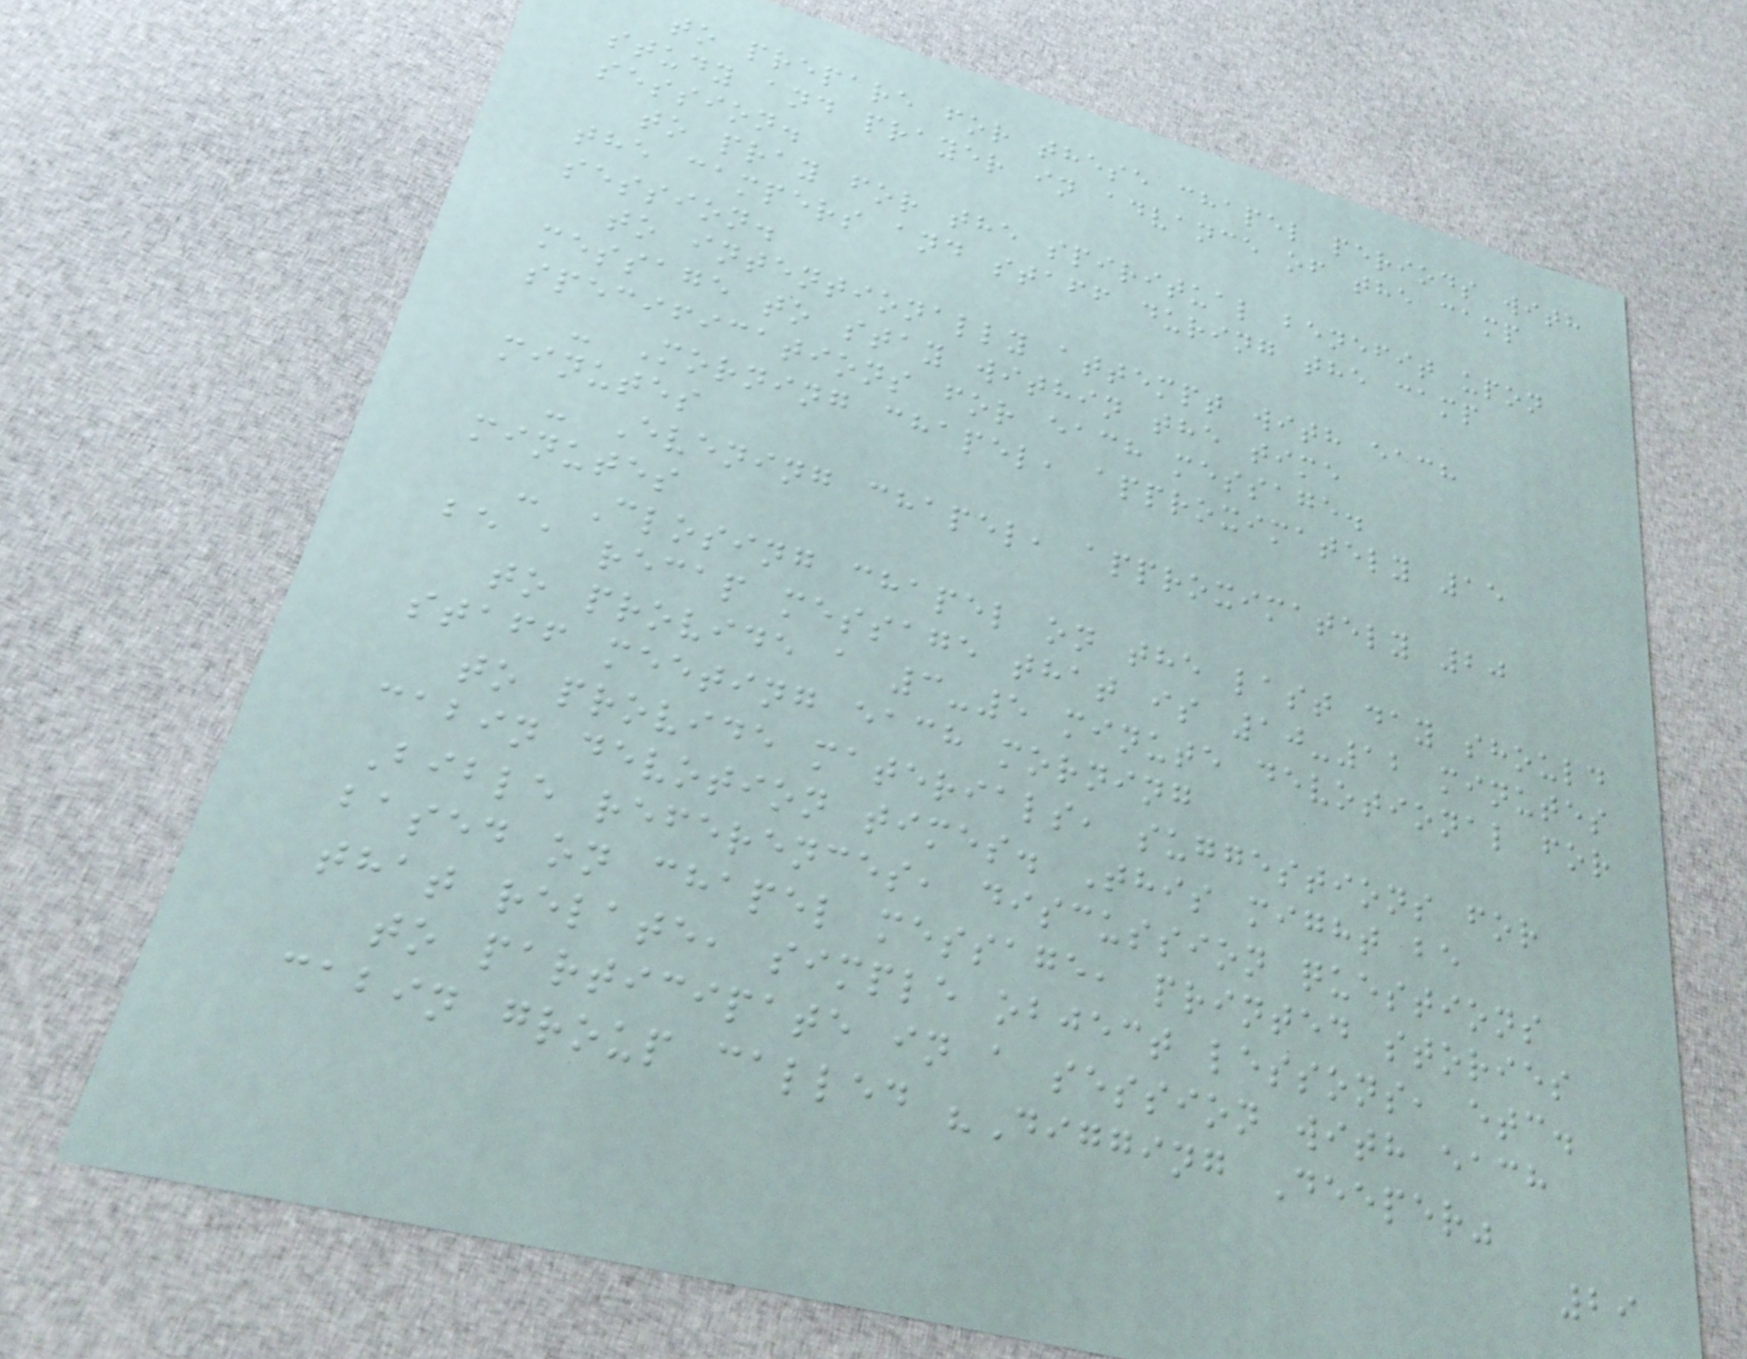to prepare for these chapel periods with
study and prayer in advance of the camp
session.
to pray for the spiritual benefit upon
the campers and staff during the camp
session.
to intentionally attempt with each
message to stay within the time
specifications for each message.
- Morning chapel, approximately 15
minutes
- Evening chapel, approximately 20
minutes
- Closing chapel on the last day should
be a recap message that is 10-12 minutes
to provide a 3-5 minute devotional for
staff meeting each morning
to provide materials, suggestions for
cabin devotion times. This might be
Bible references, discussion questions
based on chapel message, printed stories
that relate, simple object lessons, etc.
to participate in a session with each
cabin group called "Digging Deeper"
29
